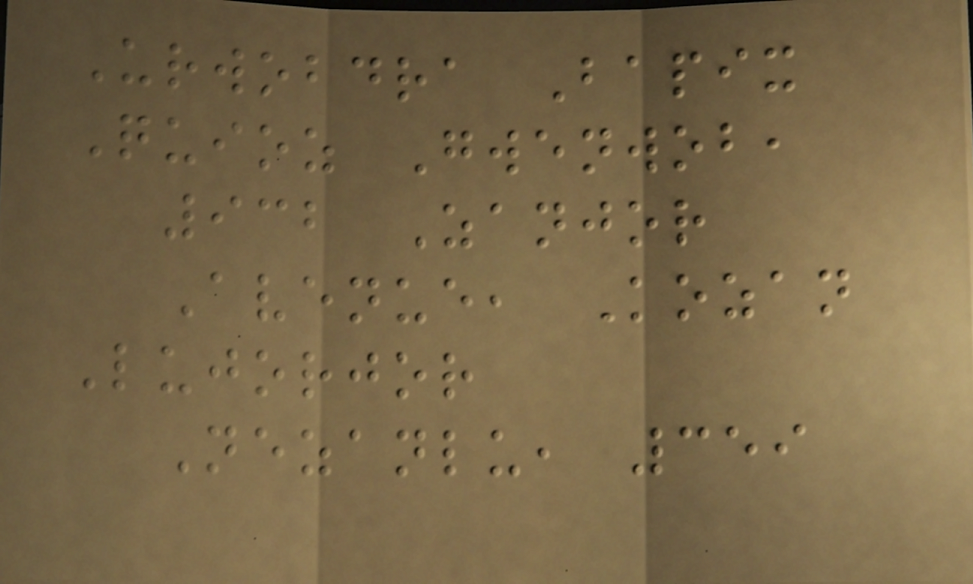Urwobdra Bapix
Quioz Gwenwob,
932 Zanjor
Avenue, Kozan
Lujorjor
Nezanlu, 359
